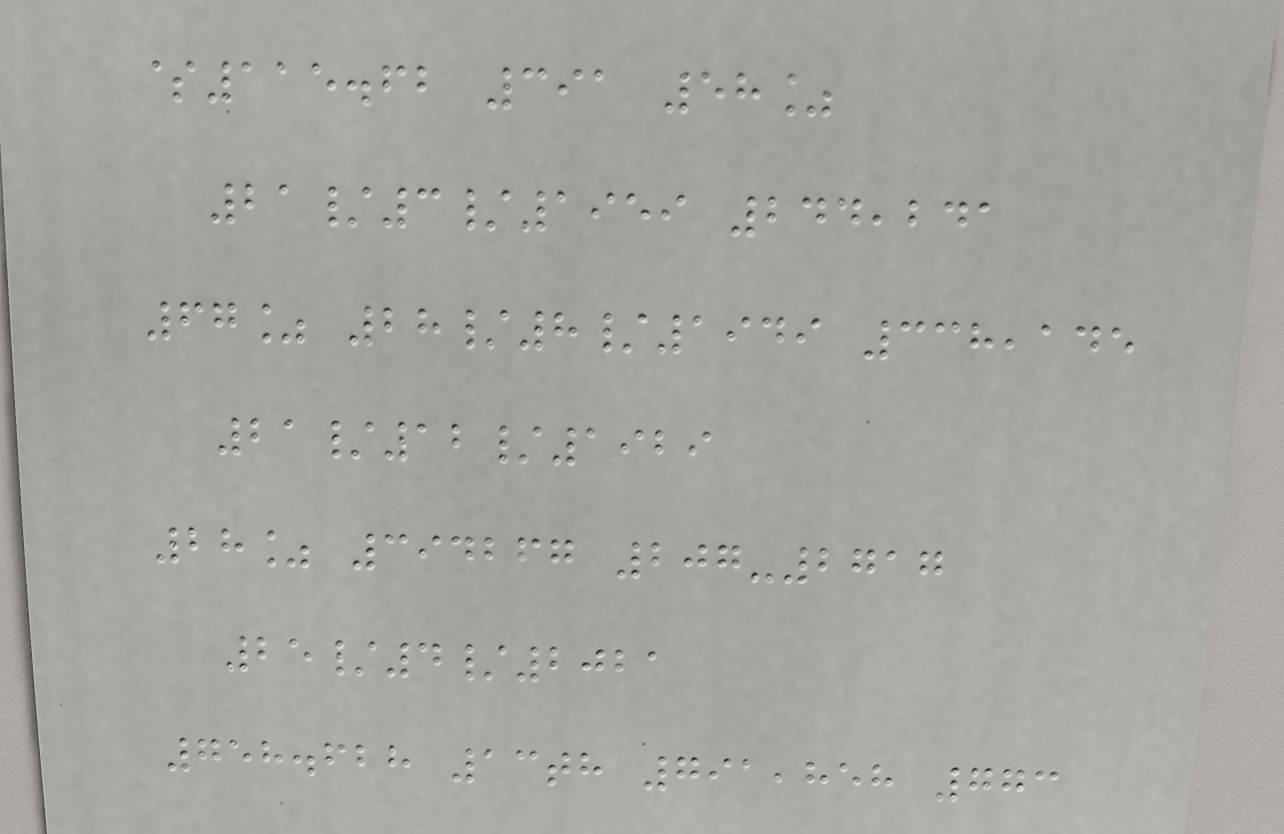$115.62 391 58%
21/3/1959 244,241
67% 28/8/1949 338,145
21/12/1929
28% 394267 207-2717
25/4/2021
758.628 13th 791,858 773
